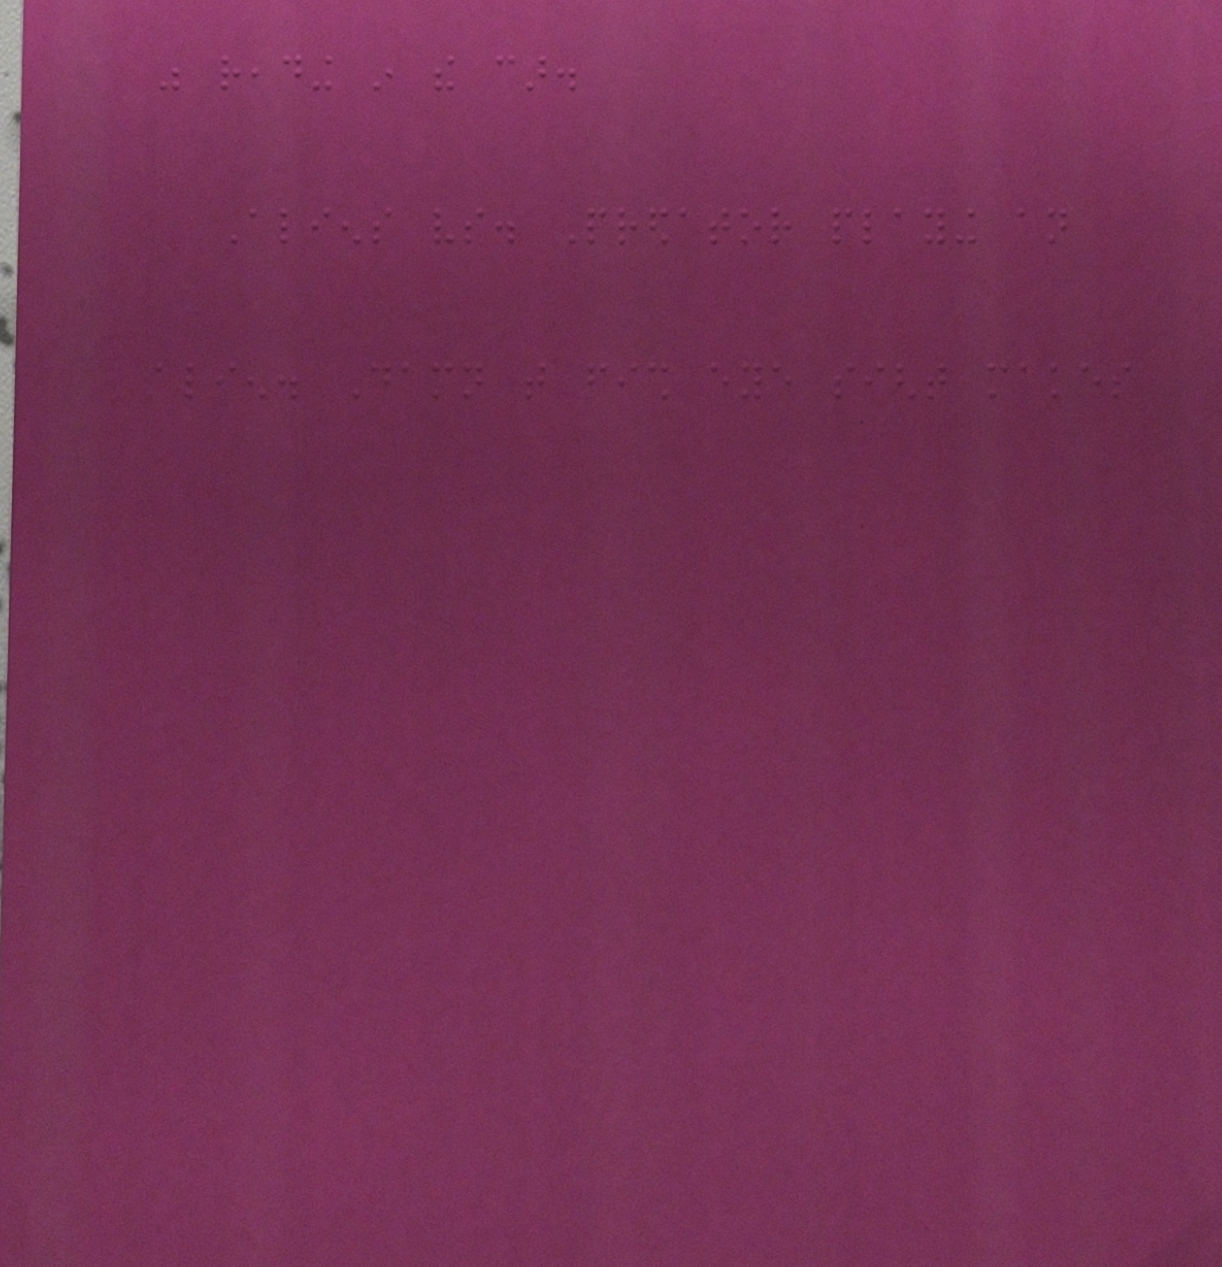was reading in the car.
Aliens vs. Predator playing an
alien. Damn that fish eye sight makes
